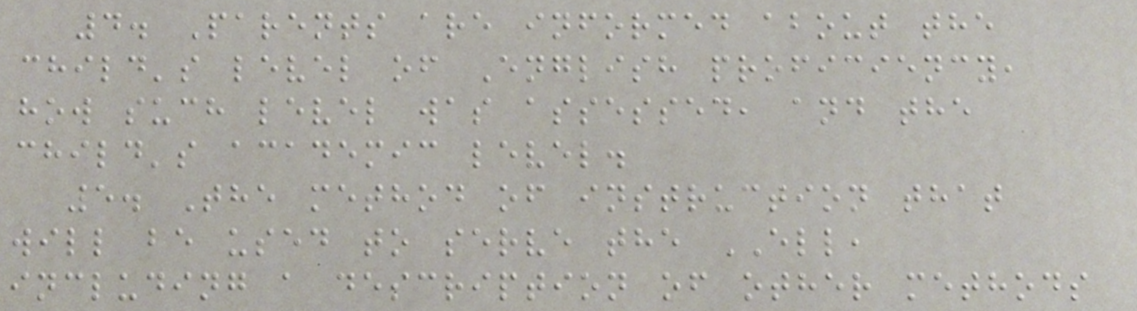4. Parents are informed about the
child's level of English proficiency,
how such level was assessed, and the
child's academic level.
5. The method of instruction that
will be used to serve the ELL,
including a description of other methods
